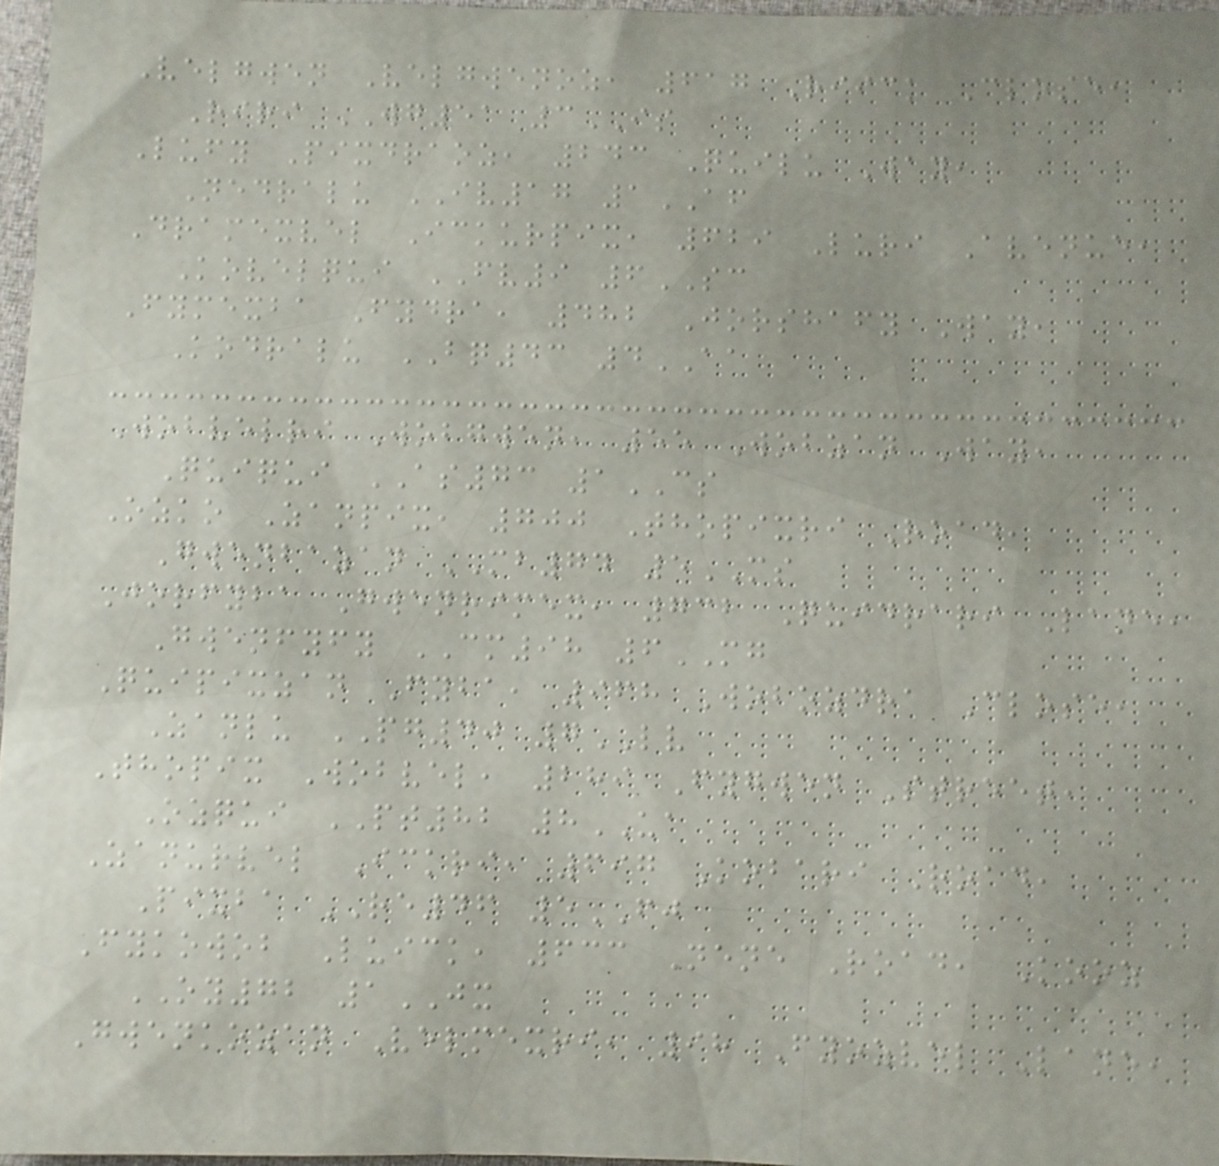Velgwen Velgwenoz, 617 Riick Close,
Riri WG51 3IS
Lufy Pixdraoz, 243 Quilu Way,
Nedralu IV17 1AF
Dramexvel Ickurpix, 629 Luri Avenue,
Kovelqui FV9 6SC
Fymexba Fydra, 482 Jorshafy Way,
Kodralu BQ43 4AA
Wobvelri Wobgwen, 55 Wobzan Way,
Quiqui AS73 1CS
Ozko Zanpix, 700 Thopixri Road,
Gwenbazan MB74 5MS
Jorfyba Gwenrimex, 732 Quidrari Lane,
Gwenfyfy CM98 6MG
Quipixzan Fyba, 968 Wobozdra Close,
Zanlu PG40 7LV
Thopix Wobvel, 289 Fygwen Street,
Ozqui PT82 8UA
Zanurvel Ickri, 697 Kobari Road,
Pixba RE46 5FJ
Fykowob Luick, 633 Nene Road, Kooz
OY72 1JX
Gwenkozan Velmexri, 98 Fyozvel Lane,
